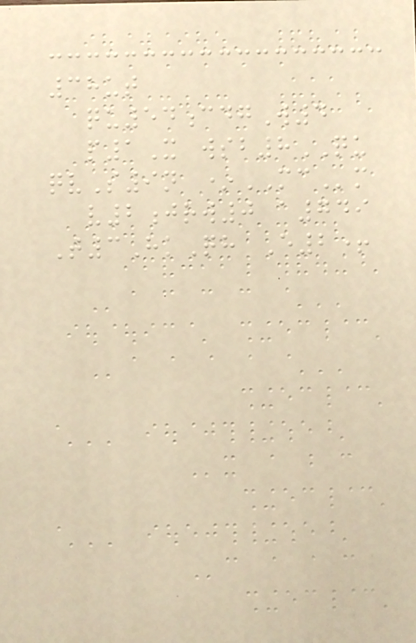38ut
qu54cdgW4
p1X wsb8QU
qvS9n *MCm
v2jrw0 a749
T3HkQh E2+
